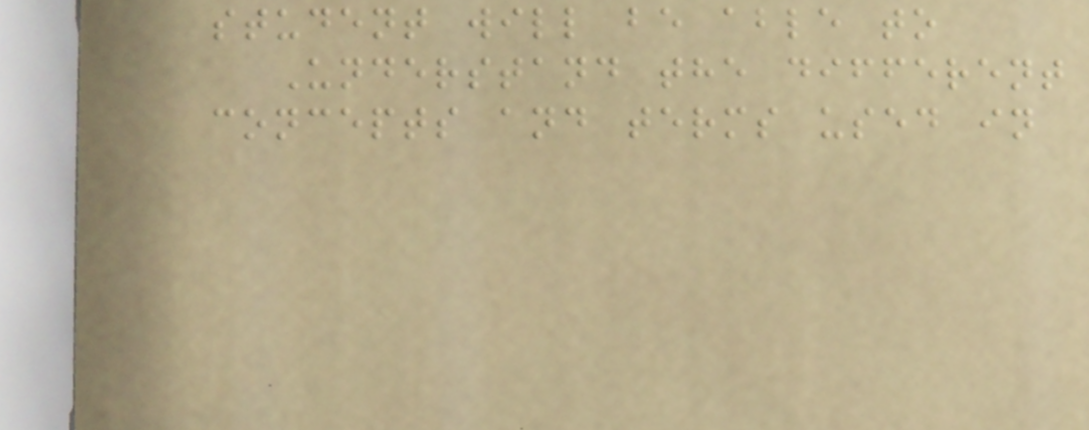student will be able to
Understand the different
concepts and terms used in
